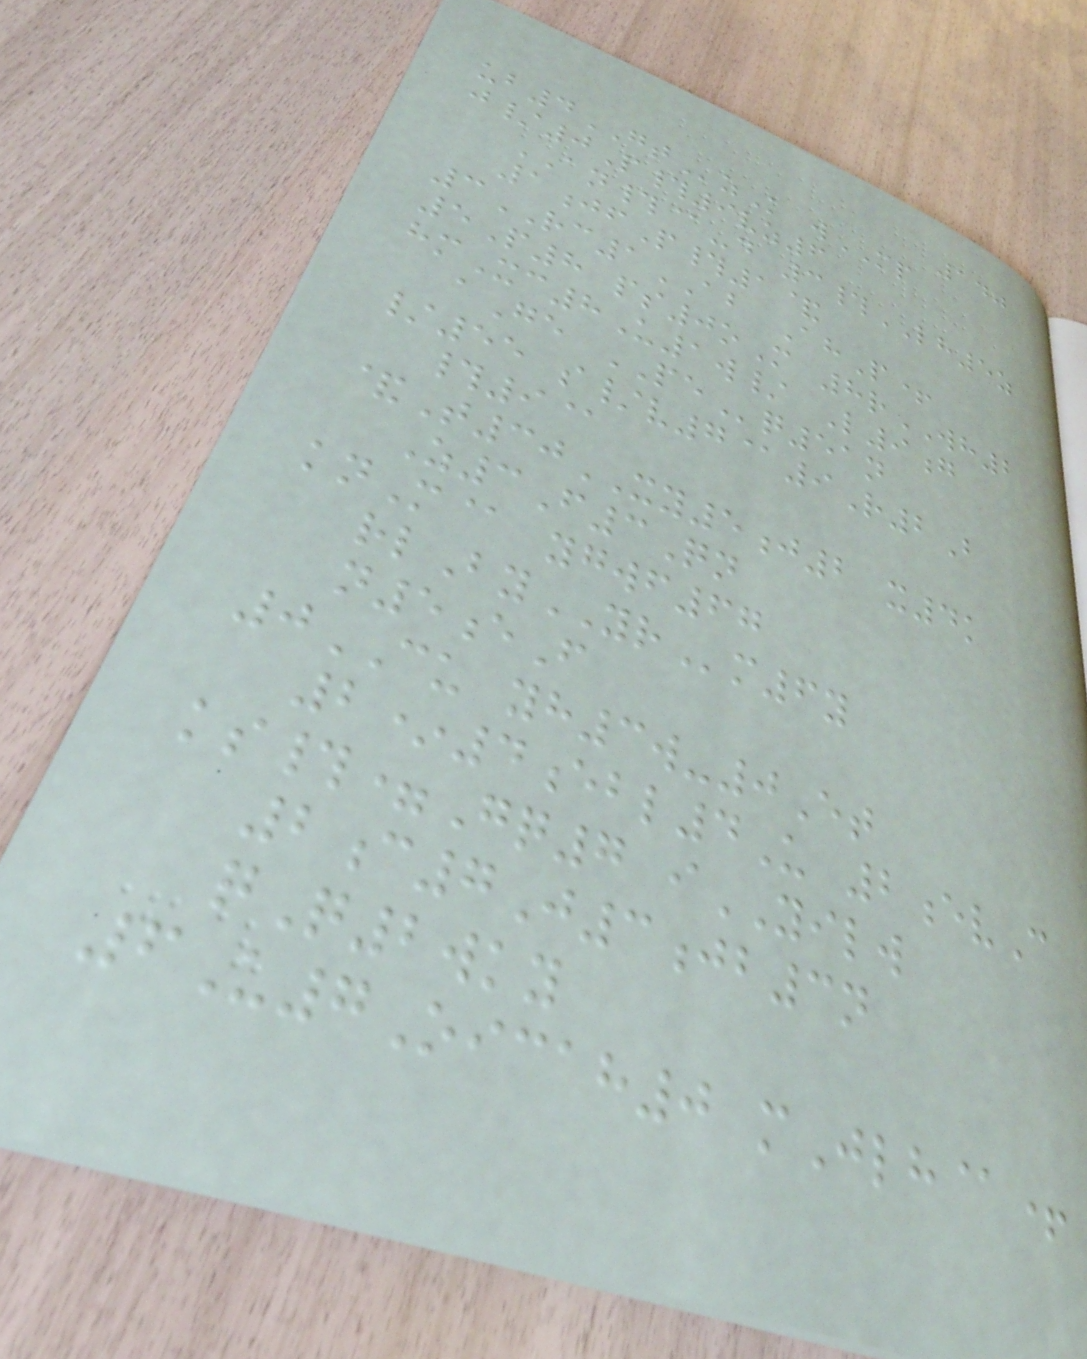140
ub4GTzK wMP
j/0P#9vz6
AN#@-d 3#LH5z
1jfP#1&
3RC1AB AhP+
5P8 ps0oM 8rWH2
hmXc8U1w/ L9g
aGe PEq51n
/55 s/v7@9R2B
#9@
&T30XY5j2 x4k
Z3F3Qn
knM@ ygwf67
rlByYRm6y
n5eF
0CU yh3w-0Et
2*4ebl4U 2evC
ks#=Gq7 iYILW
2c7J3jb3n
qQ2wky
6U7Oicah0 mJlh@+
